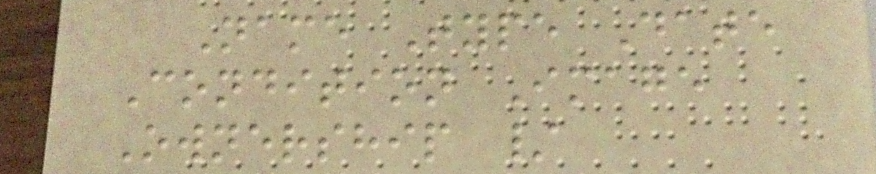Name Type Date
Condition Image
Ownership /
